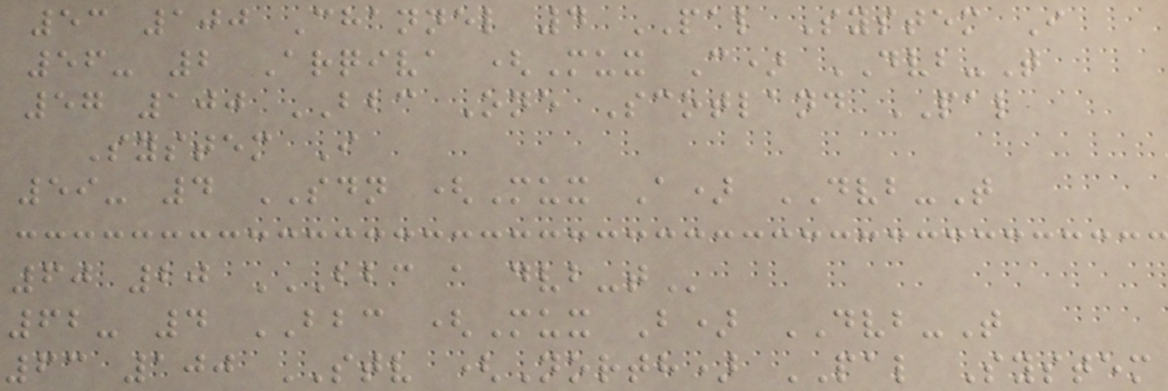53 100 Channel 4 PAL System I
56- 2 Arqiva (Mux C) DVB-T
57 100 BBC One Scotland PAL
System I
59- 4 SDN (Mux A) DVB-T
60 20 BBC A DVB-T
62- 4 BBC (Mux B) DVB-T
63 100 STV (North) PAL System
